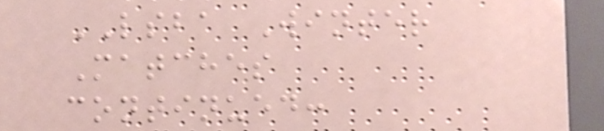LSBA Winter
Matches
continued:
